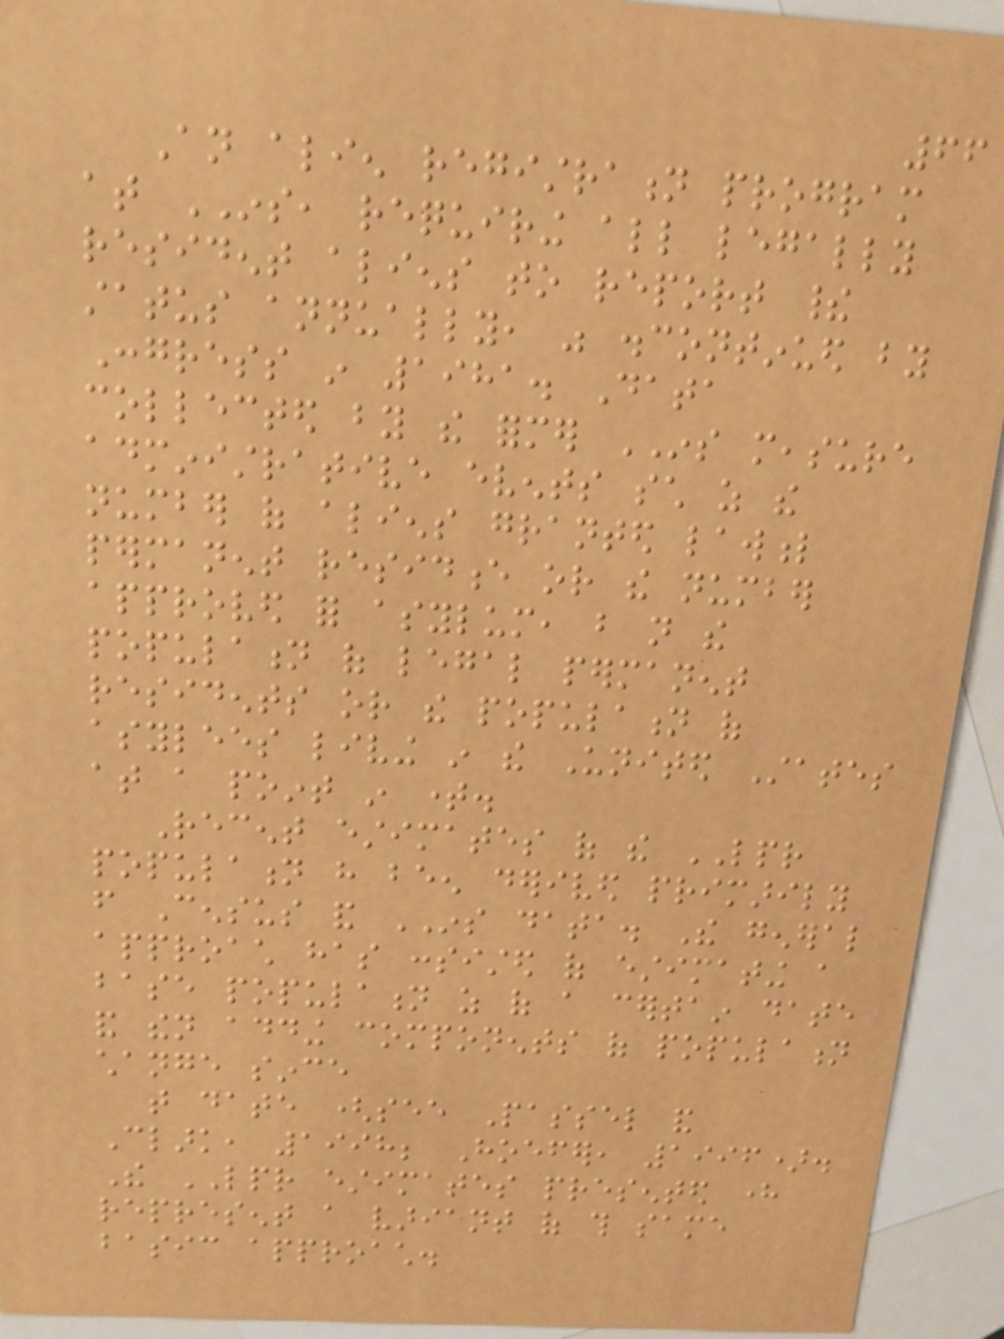66
An alien registration program
at INS, requiring all legally
resident aliens to report their
status annually, was discontinued by
Congress in 1981. Data
collected by the former INS measure
administrative events such as the
number of aliens granted lawful
permanent residence or the number
approved for asylum, but not the
population of legal permanent
residents or the population of
asylees living in the United States
at a point in time.
Recent estimates of the LPR
population have been derived primarily
from Census and INS data. The general
approach has consisted of estimating a
base population as of a certain date
and then adding components of population
change since
that date (see Passel and
Clark, 1998; Hoefer, 1996).
The LPR estimates presented here
represent a variant of this same
basic approach.
